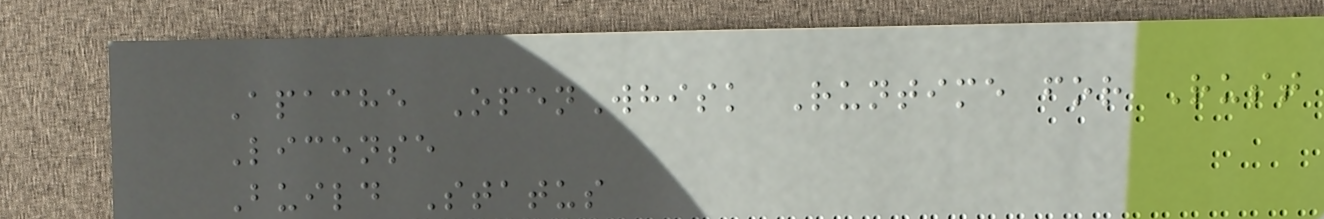Apache OpenWhisk Runtime for Rust
License
Build Status
